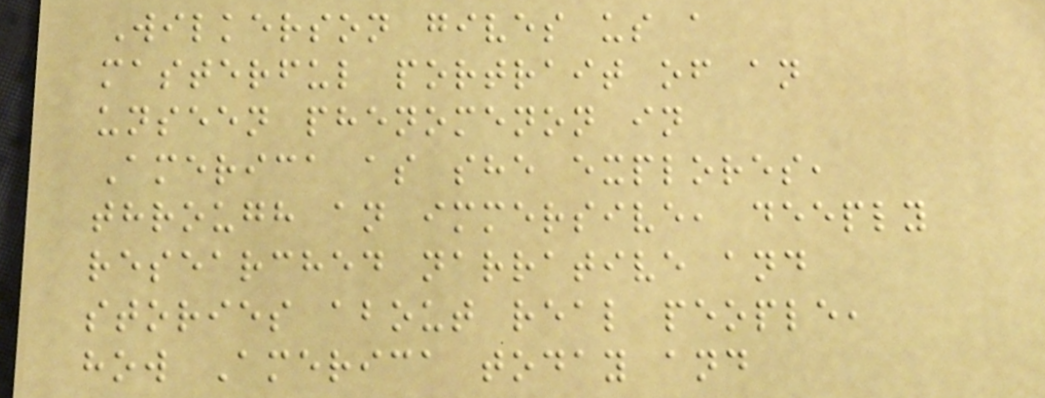Wilkerson gives us a
masterful portrait of an
unseen phenomenon in
America as she explores,
through an immersive, deeply
researched narrative and
stories about real people,
how America today and
